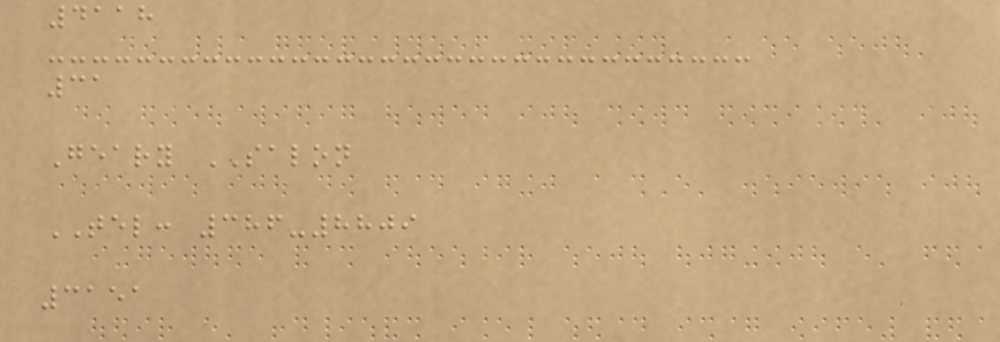4118
31
Geary SALON
TEL: 386-8809
3151
